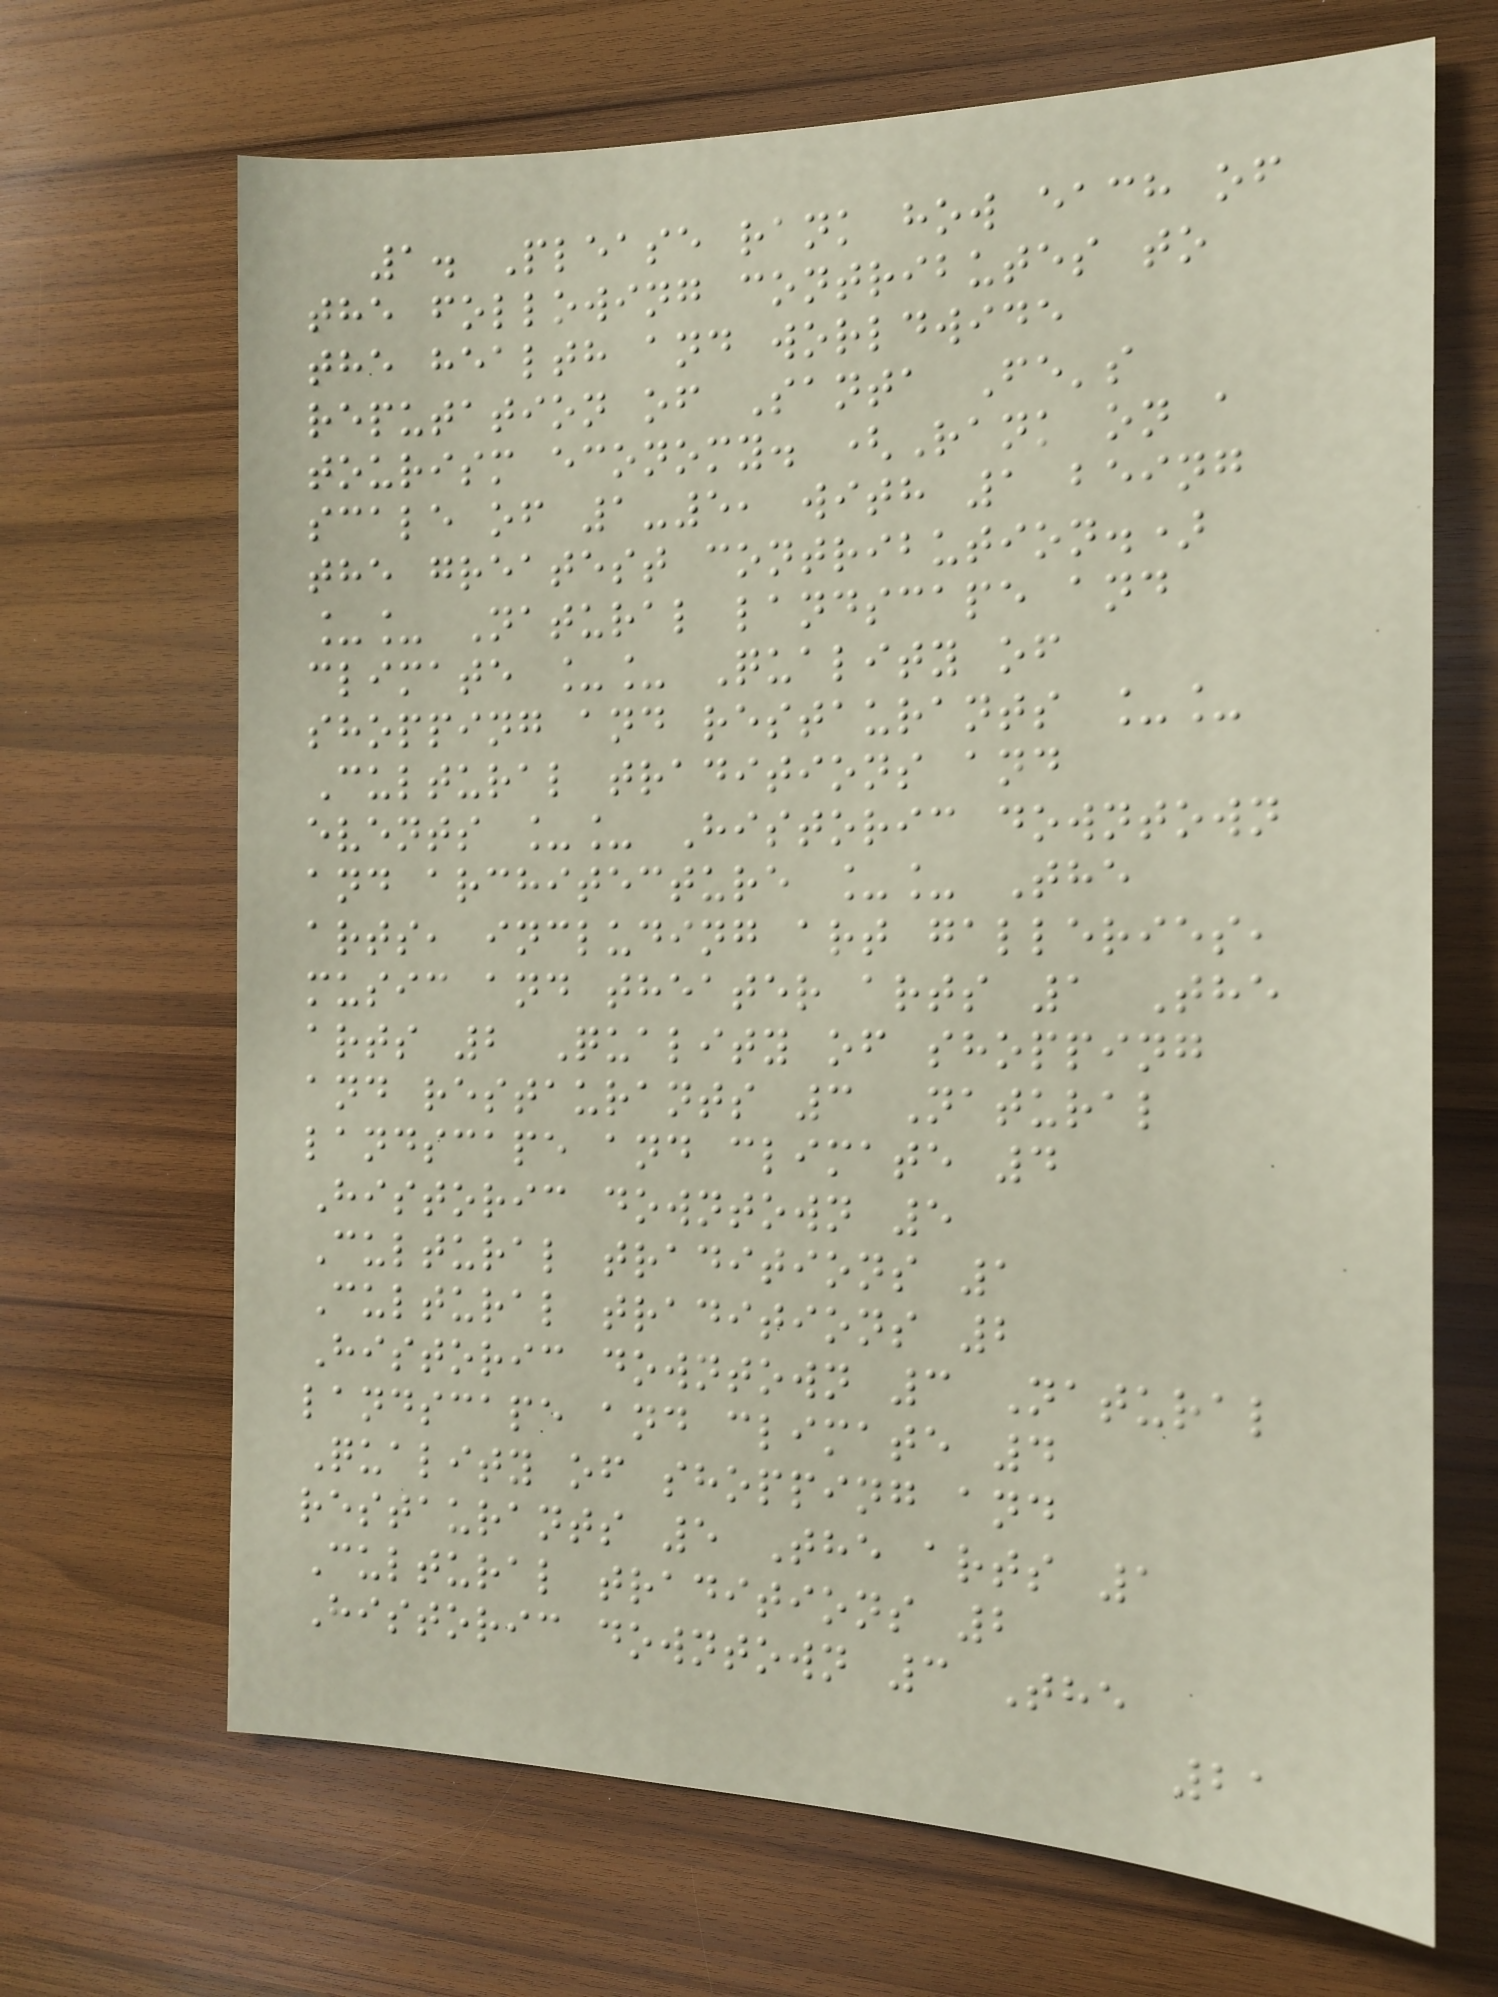1. Please rank how each of
the following contributes to
the health and worldwide
reputation of Santa Fe's
tourism economy. (Rank on a
scale of 1-5, with 1 being
the greatest contribution.)
__ Natural landscape and
climate __ Quality of
shopping and restaurants __
Cultural traditions and
events __ Historic downtown
and architecture __ The
arts, including art galleries,
music and theater arts 1 The
arts 2 Quality of shopping
and restaurants 3 Natural
landscape and climate 4
Historic downtown 5
Cultural traditions 1
Cultural traditions 2
Historic downtown 3 Natural
landscape and climate 4
Quality of shopping and
restaurants 5 The arts 1
Cultural traditions 2
Historic downtown 3 The
21
